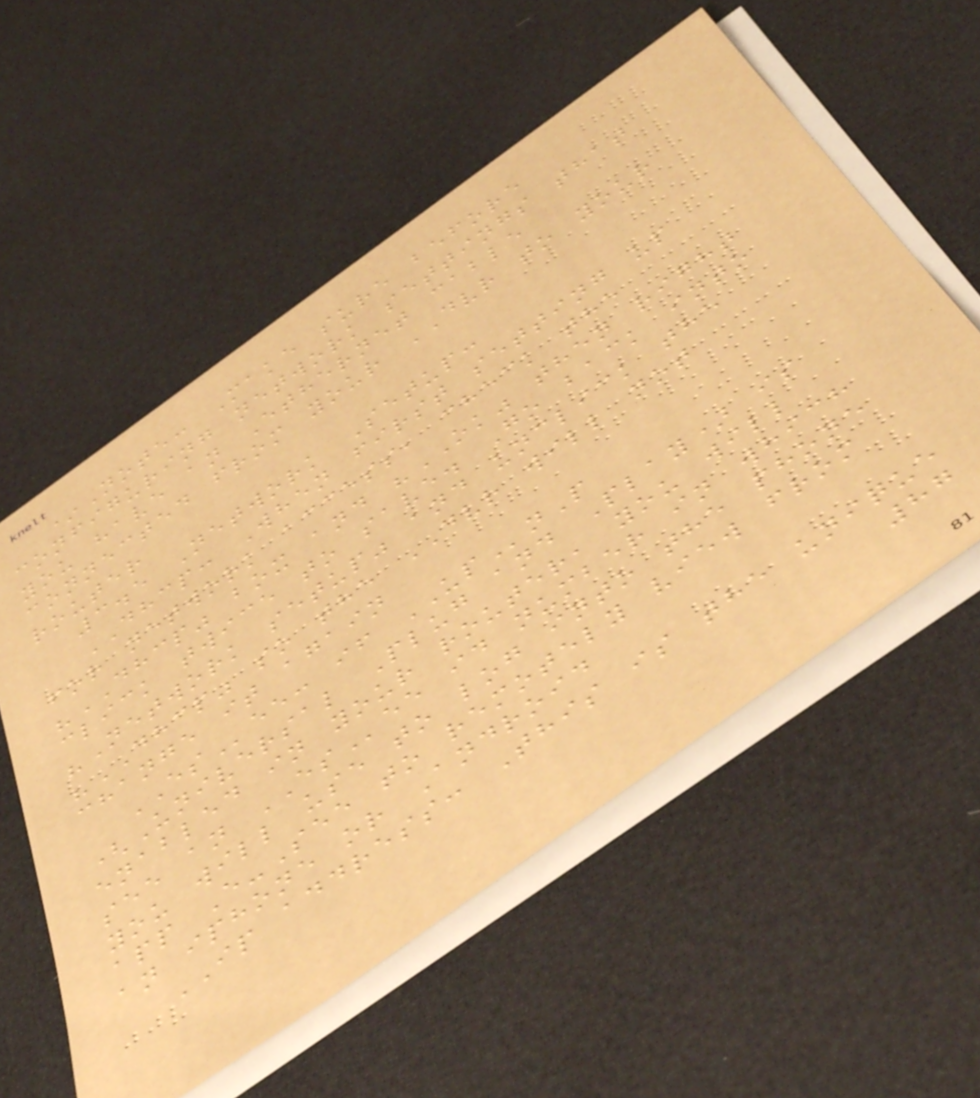*Note: Make sure before
configuring network settings that
you have an Ethernet cable
connected from your DVR to your
router
3.5 Network Setup:
DHCP: When first setting up
for network access, check the
"DHCP" box and "OK" then right
click twice to save. Go back into
"Network setup" and unclick the
"DHCP" so the DVR will not
change it again
ESee: if UPnP
(Universal Plug and Play) is
enabled in your router, you will
see an ESee id number in which
you will use to log into the phone
app E-See to remotely view from
an iphone or Android
IP address: This is the unique
87
